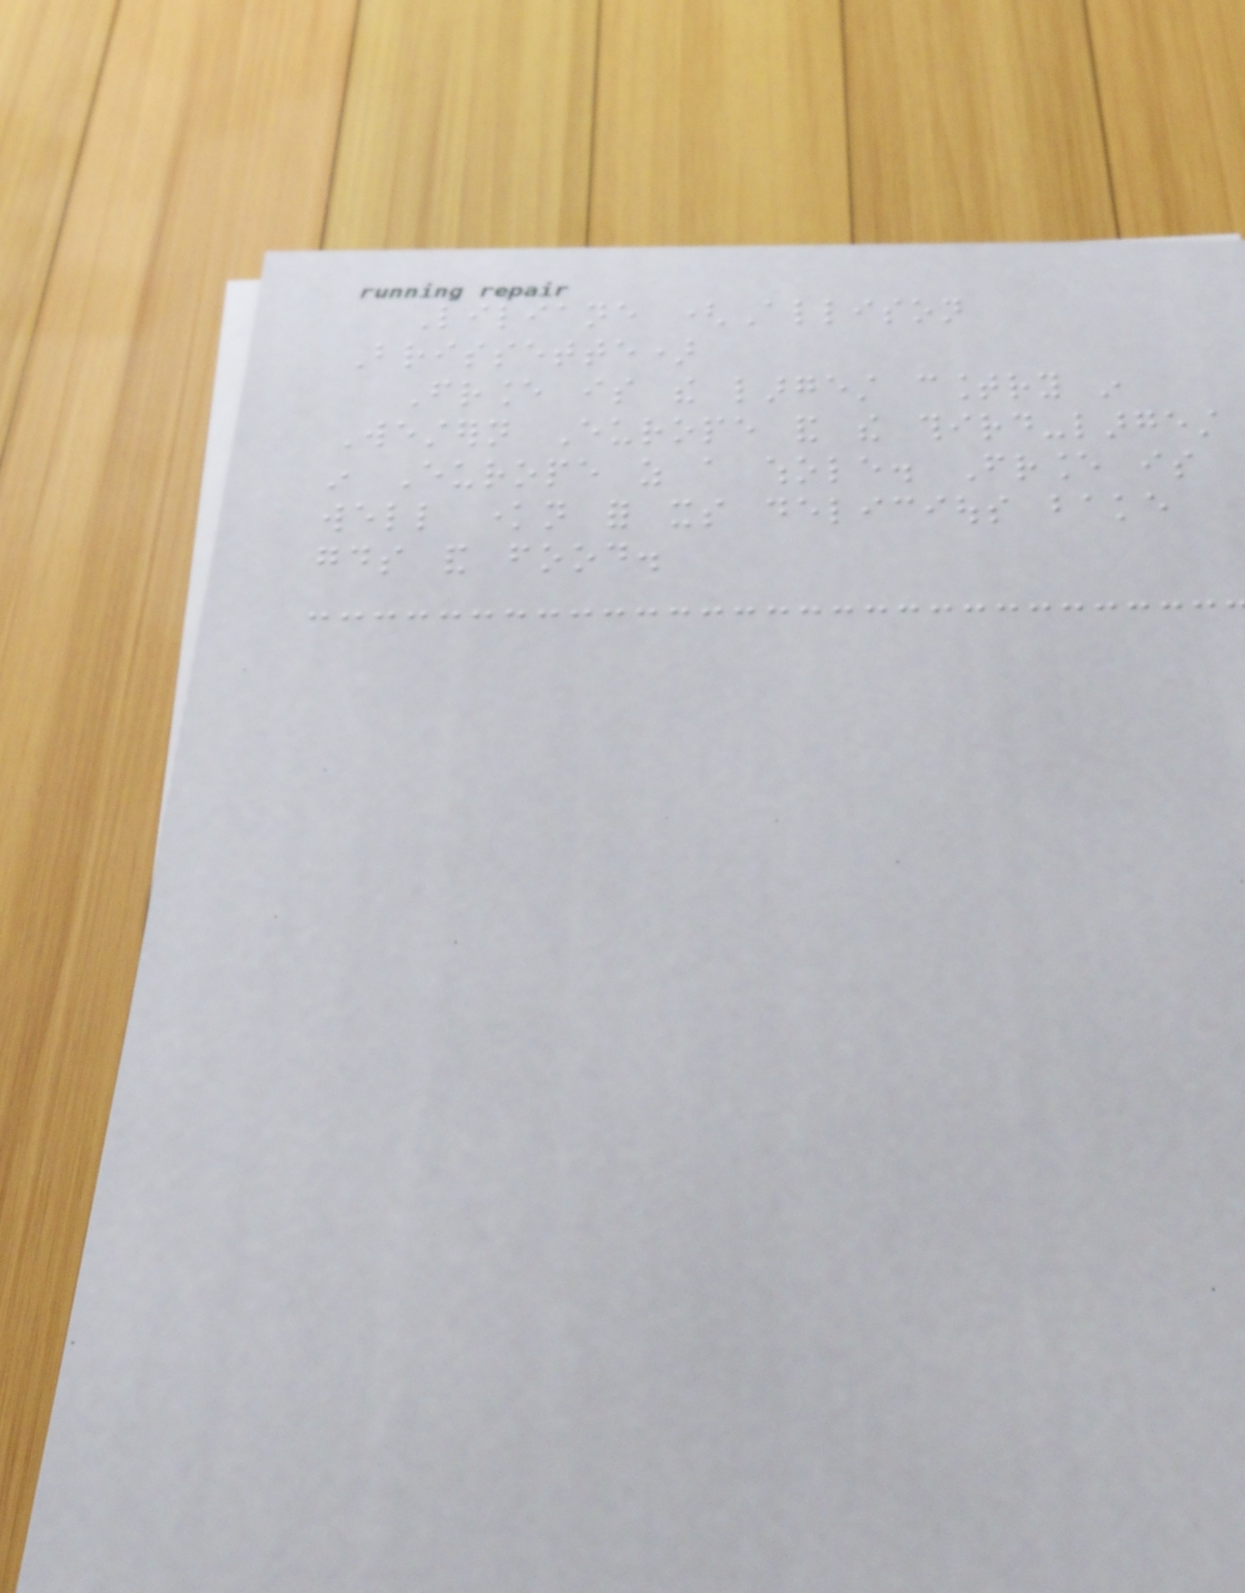Liliane (Allison
Brissette)
France is the largest country in
Western Europe and the third-largest
in Europe as a whole. France is
well known for its delicious bake
goods and food.
